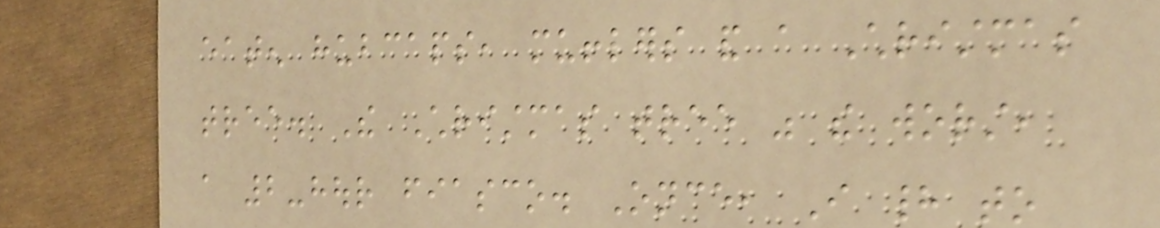eaten hubcaps, mufflers and a Christmas
tree. The Christmas tree was the worst,
a 2-hour fiasco. Once, I had to
